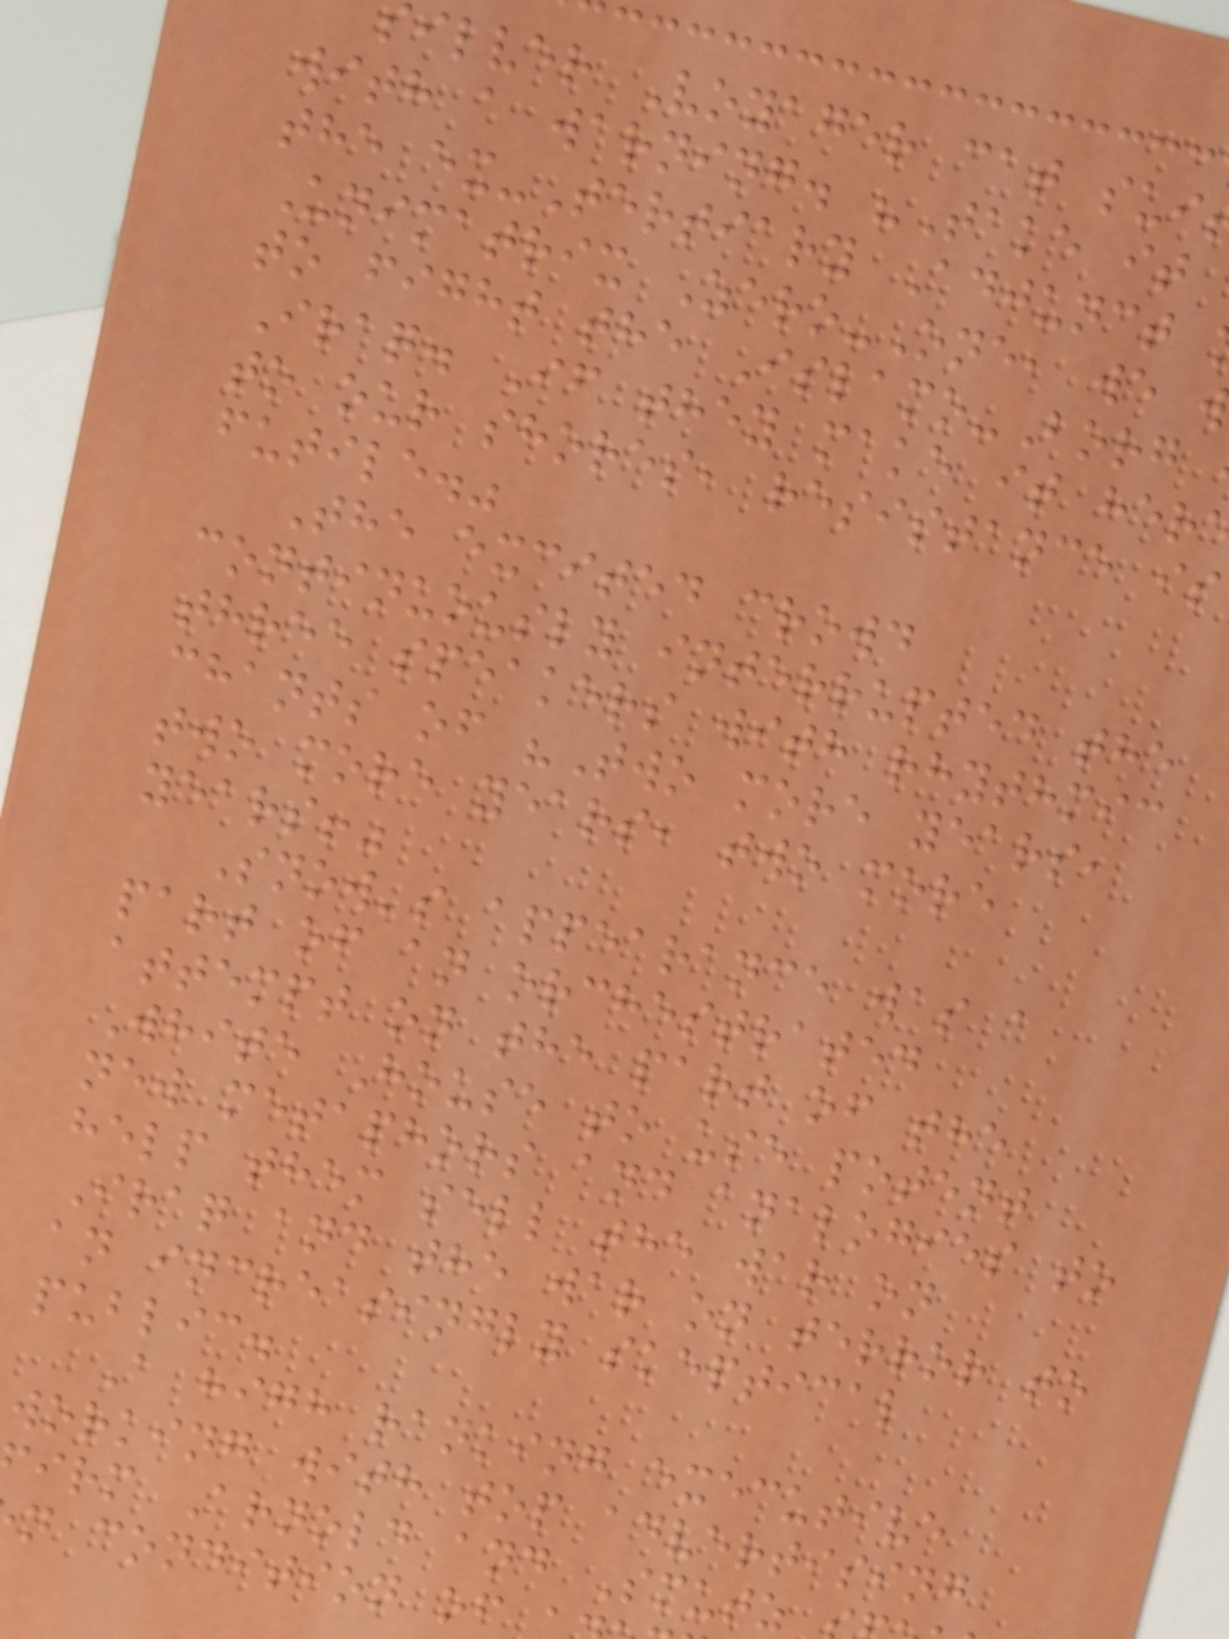ilver Voyager cat sui
with a warning. "Take it
the ex-Tertiary Adjunct
Unimatrix Zero-One, we
to fight the Islamo-Borg
Iraq. If they make it her
to our shores, resistance is
futile."
The excited crowd
continuously interrupted the
three speakers with rhythmic
chants of "Two more years,
two more years, two more
years!"
Snow's appearance was a
part of an orchestrated
attempt on the part of the
White House to use potent
new metaphors and analogies to
help them sell the war on
Iraq and the war on terror to
an increasingly skeptical
public.
A high ranking executive
working with top advertising
irm Arnold and Smutz
n condition of
